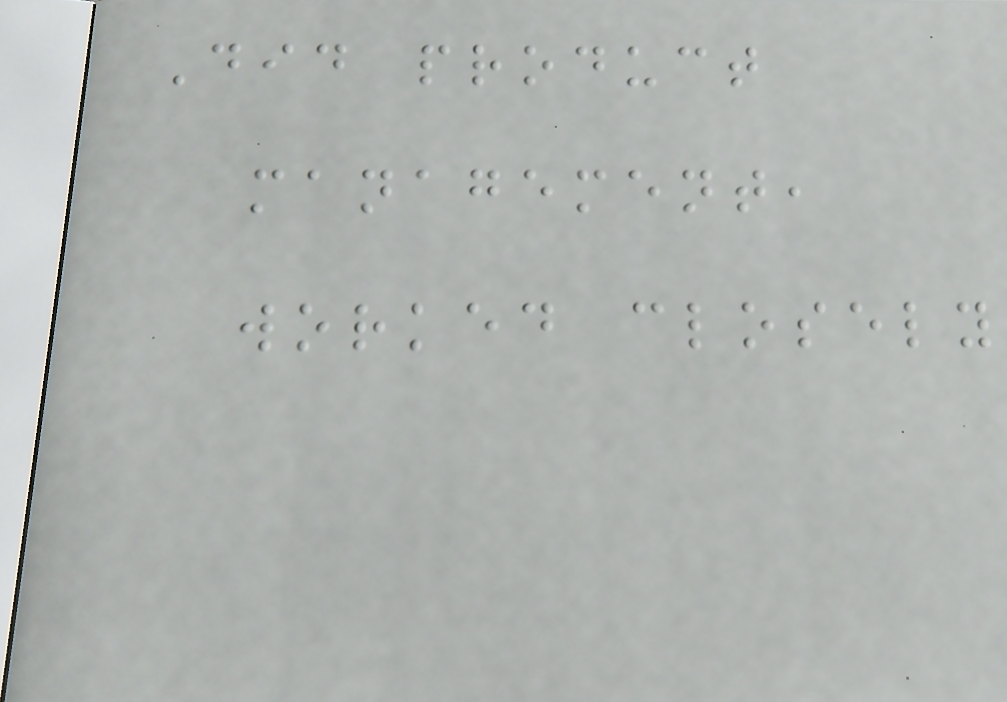Did product
management,
worked closely
